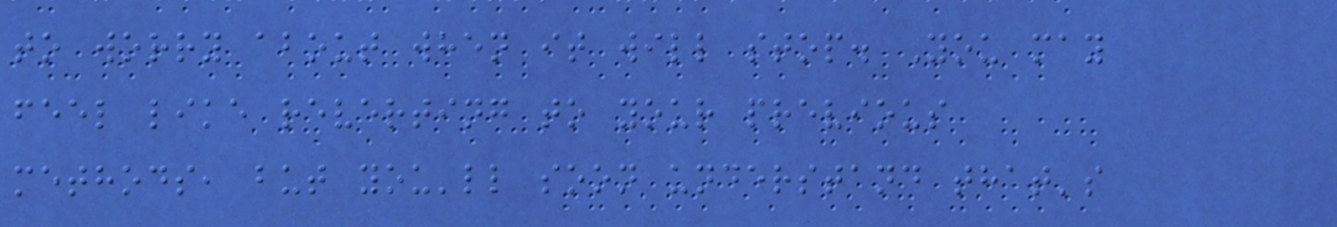to worry about when it will stop. You may
feel like reverting to your previous
methods, but you'll soon understand that's
